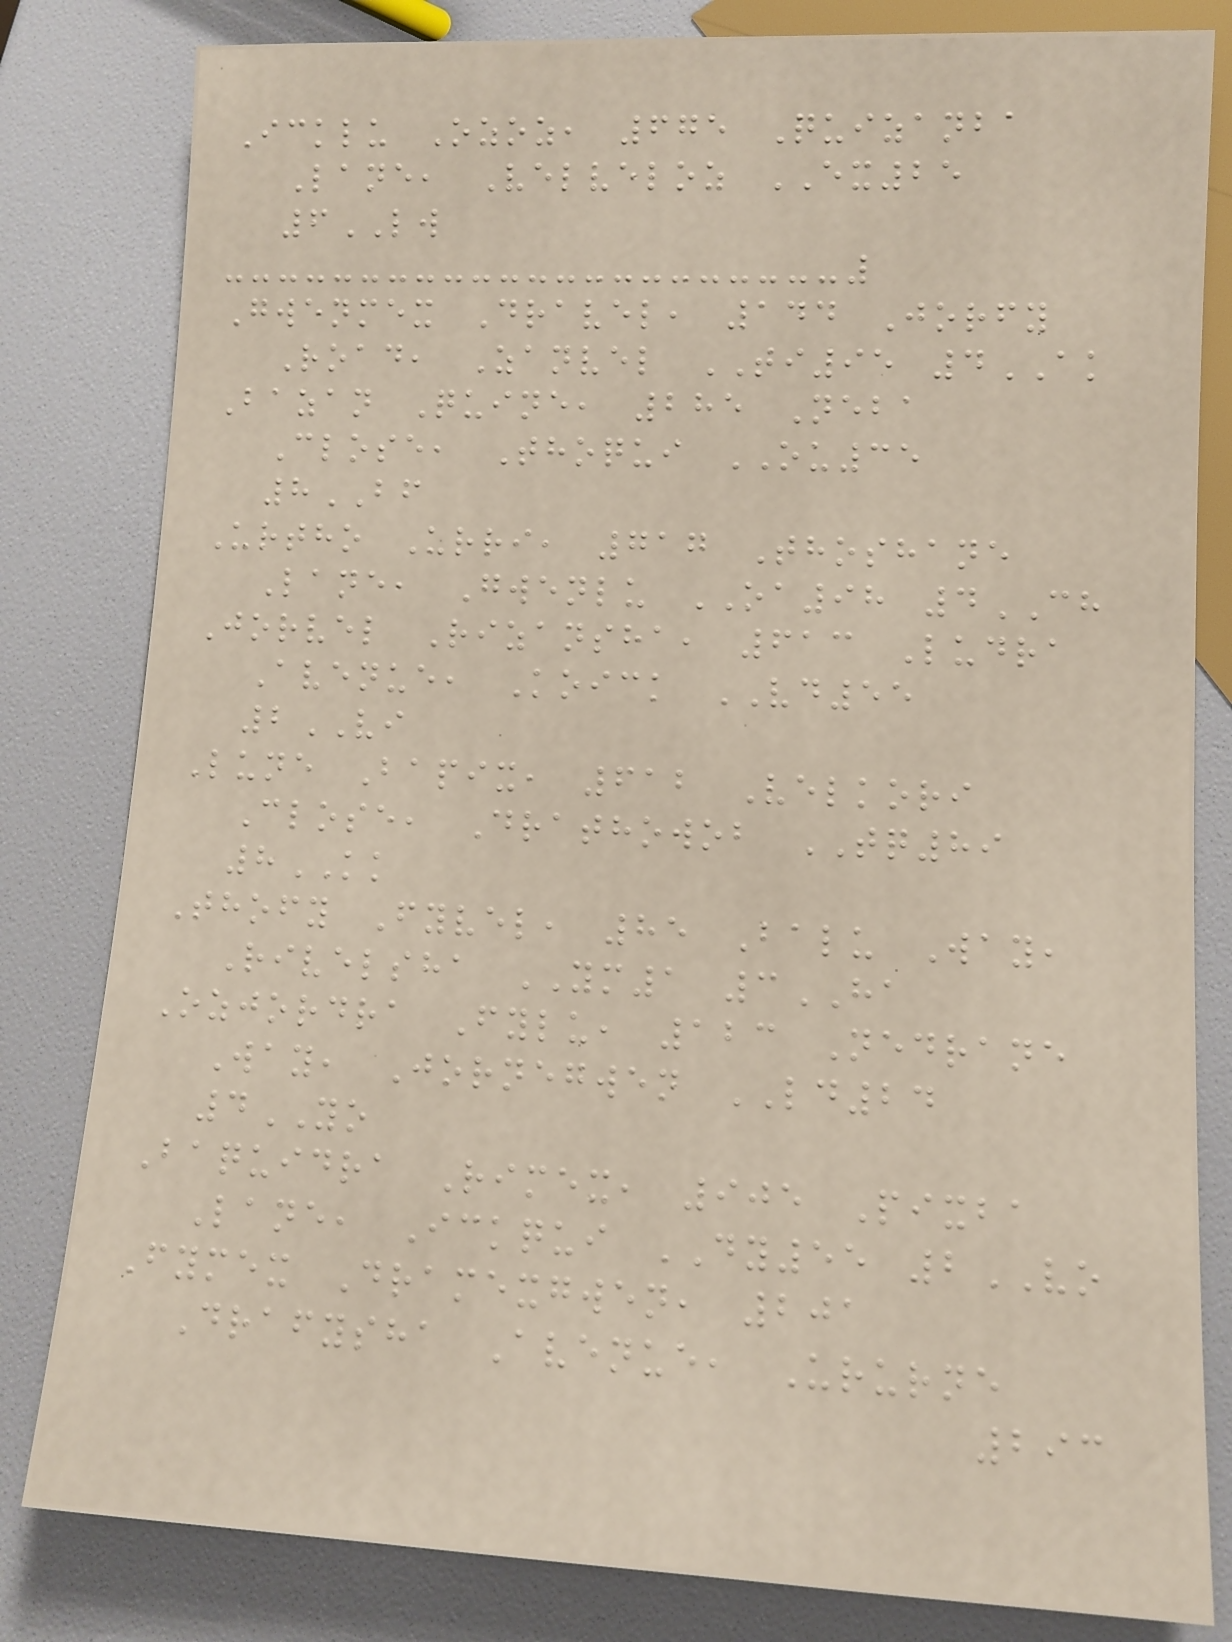Icklu Ozoz, 675 Quizanba
Lane, Velveloz EX25
6LW
Gwenmex Dravel, 144 Jorfy
Road, Zanvel TI95 4AK
Bazan Quine, 285 Neba
Close, Thoqui OU35
8BF
Urtho Urri, 717 Thoshane
Lane, Gwenlu OA98 4CH
Jorvel Rizansha, 613 Ludra
Avenue, Koick VD55
2VI
Lune Bapix, 612 Velkori
Close, Drathowob TQ89
8KK
Thofy Fyvel, 85 Balu Way,
Rivelsha YM1 3HA
Ozjordra Fylu, 123 Nedrane
Way, Jornegwen LD24
4YO
Baquidra Rimex, 905 Pixba
Lane, Ickqui DY55 2VO
Fymex Dramexgwen, 201
Drafysha Avenue, Ururne
293
